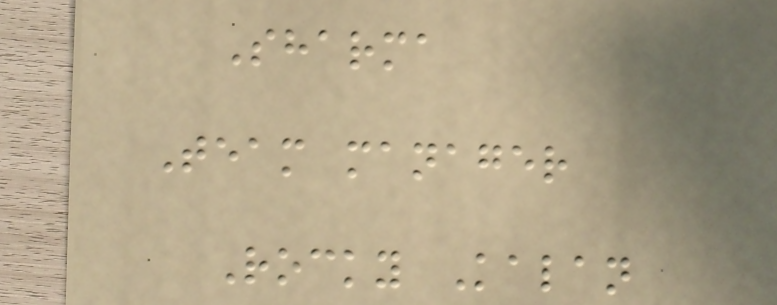Sharma
Team manager
Rocky Kalan
